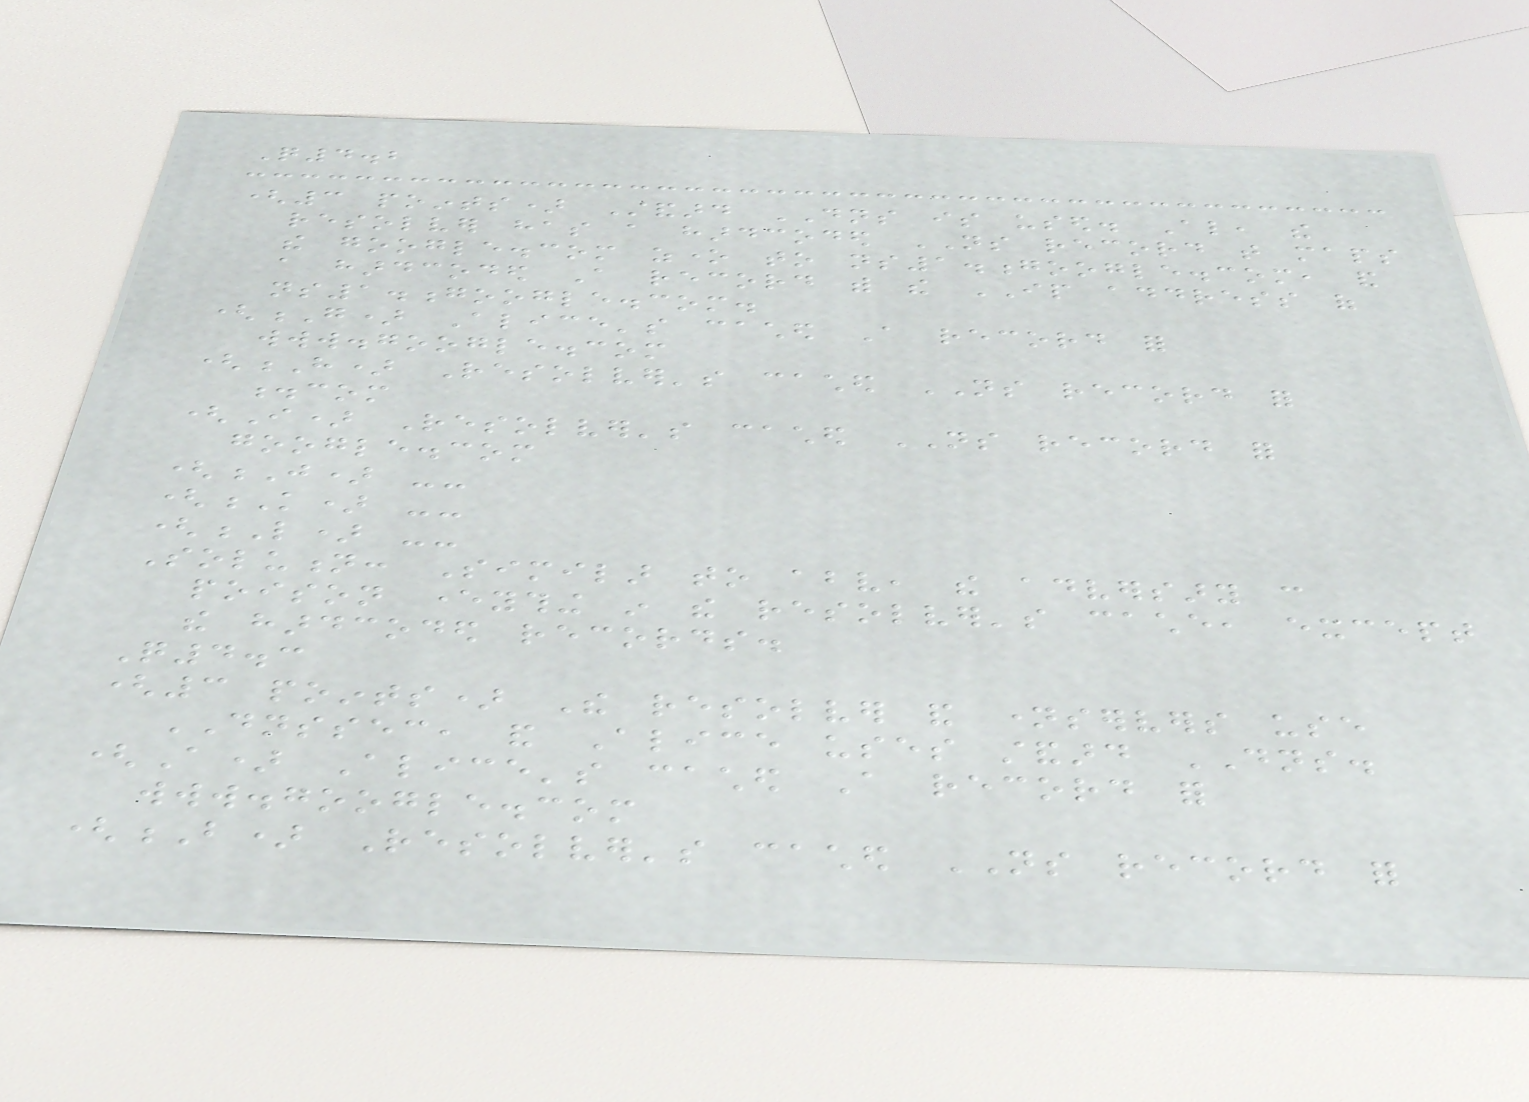Q4.2
(3 points) Standard DNS is used. Also, the
resolver has a hardcoded NS record that maps
the google.com zone to ns1.google.com, and
a hardcoded A record with the IP address of
ns1.google.com.
(G) Alice's cached A record for
www.google.com
(H) Resolver's cached NS record for
.com
(I) Resolver's cached NS record for
google.com
(J) --
(K) --
(L) --
Solution: Similar to above, the adversary can
poison everything in the resolver's cache, except
the hardcoded records.
Q4.3
(3 points) The resolver and nameservers use
DNSSEC, and Alice uses standard DNS.
(A) Alice's cached A record for
www.google.com
(B) Resolver's cached NS record for
